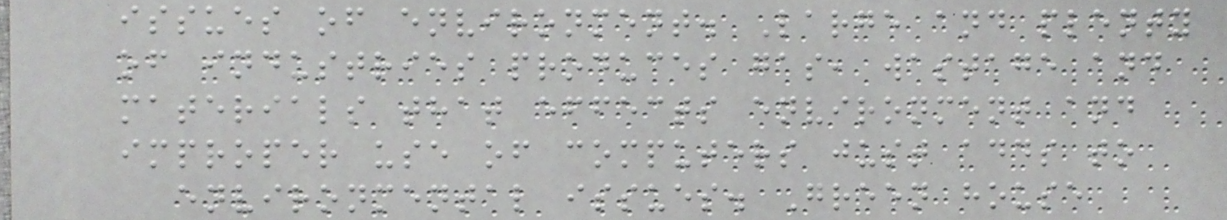issues of environment. Large and plenty
of industries produces gas, wastage and
materials that effects environment and
improper use of computers just adds to
environmental issues. Green house
